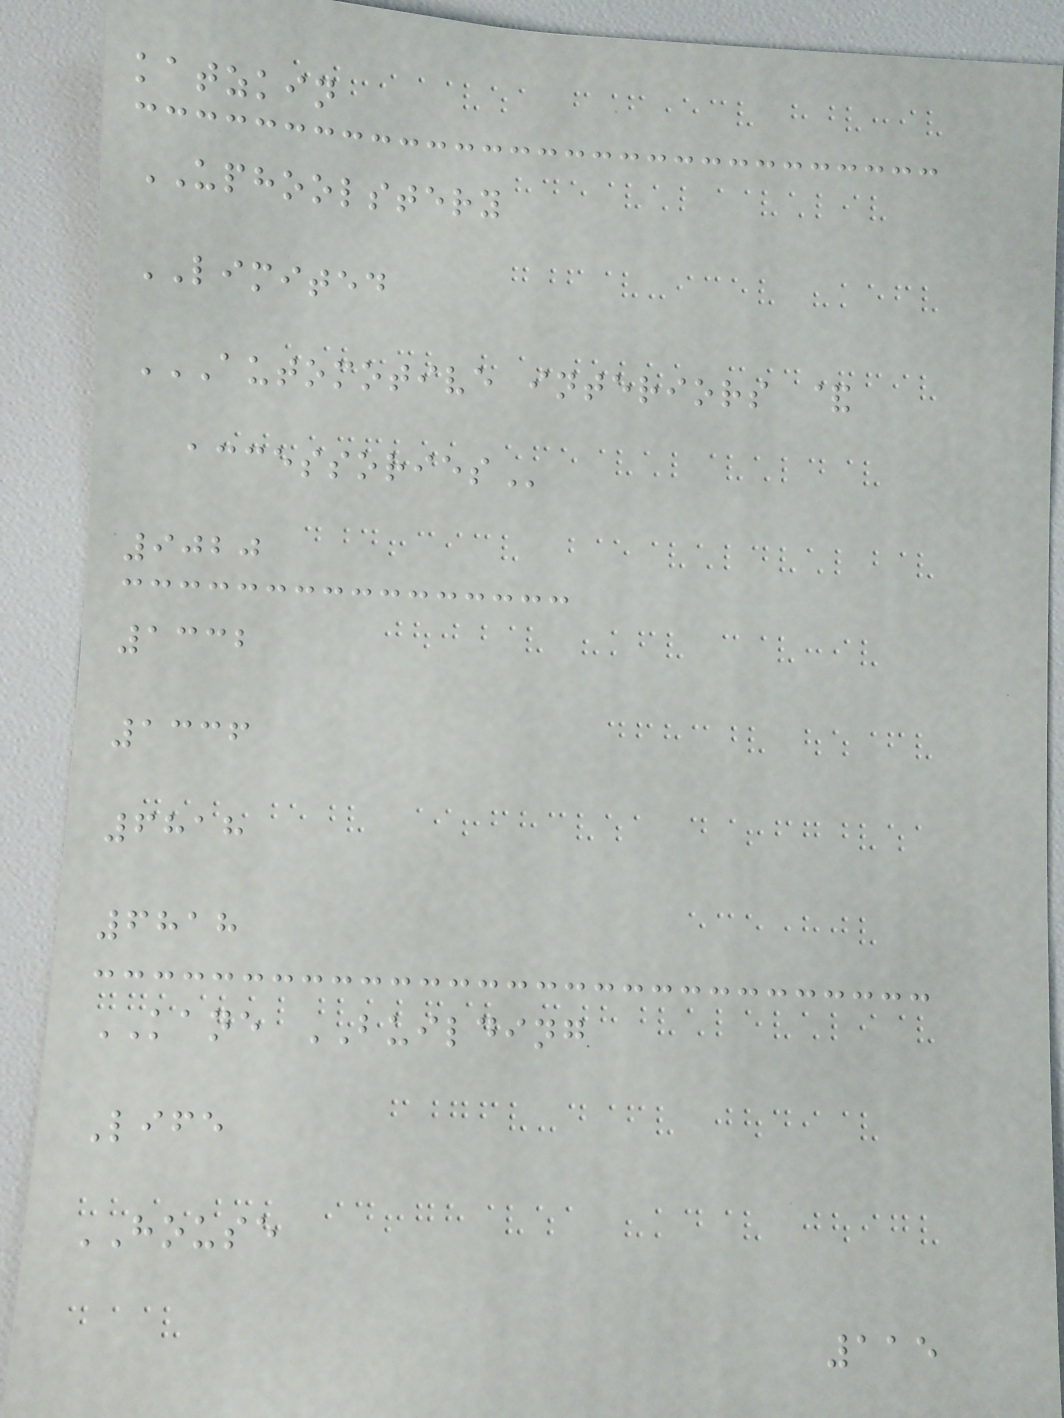katzkin
UPHOOLSTERY
LIMITED
AUTOMOTIVE INTERIORS &
ACCESSORIES
9020
1332
1336
6818
6818
KANE BUILDING
Life
HOUSE
115
